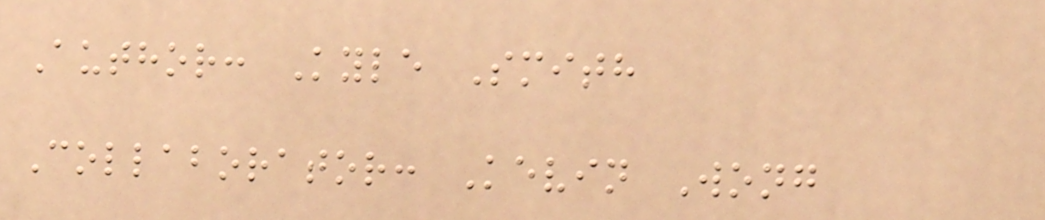Author: Kyle Smith
Collaborator: Kevin Wong
